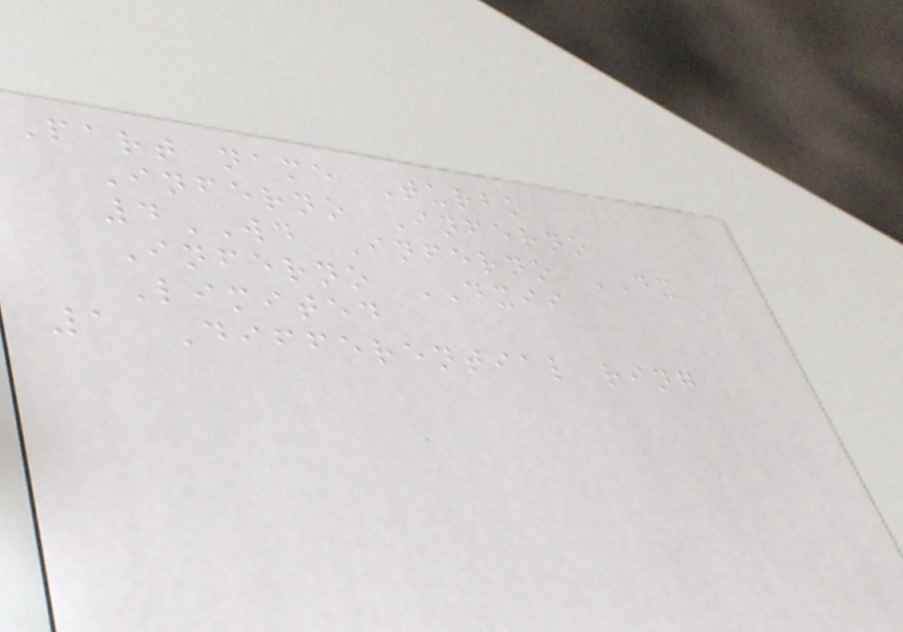Part name Turbo
Inferno Inferno
4WD Inferno DX
Inferno DXII
Limited
1 Differential ring
